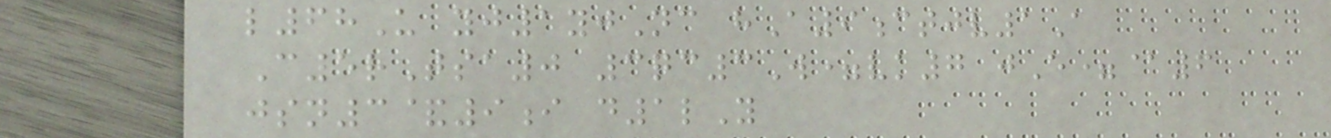l68U yj1yjNc hA9ctjv1A
C5rTsa0 3qc3W=vk7 jE=@6
jsn3&9i d1lY
